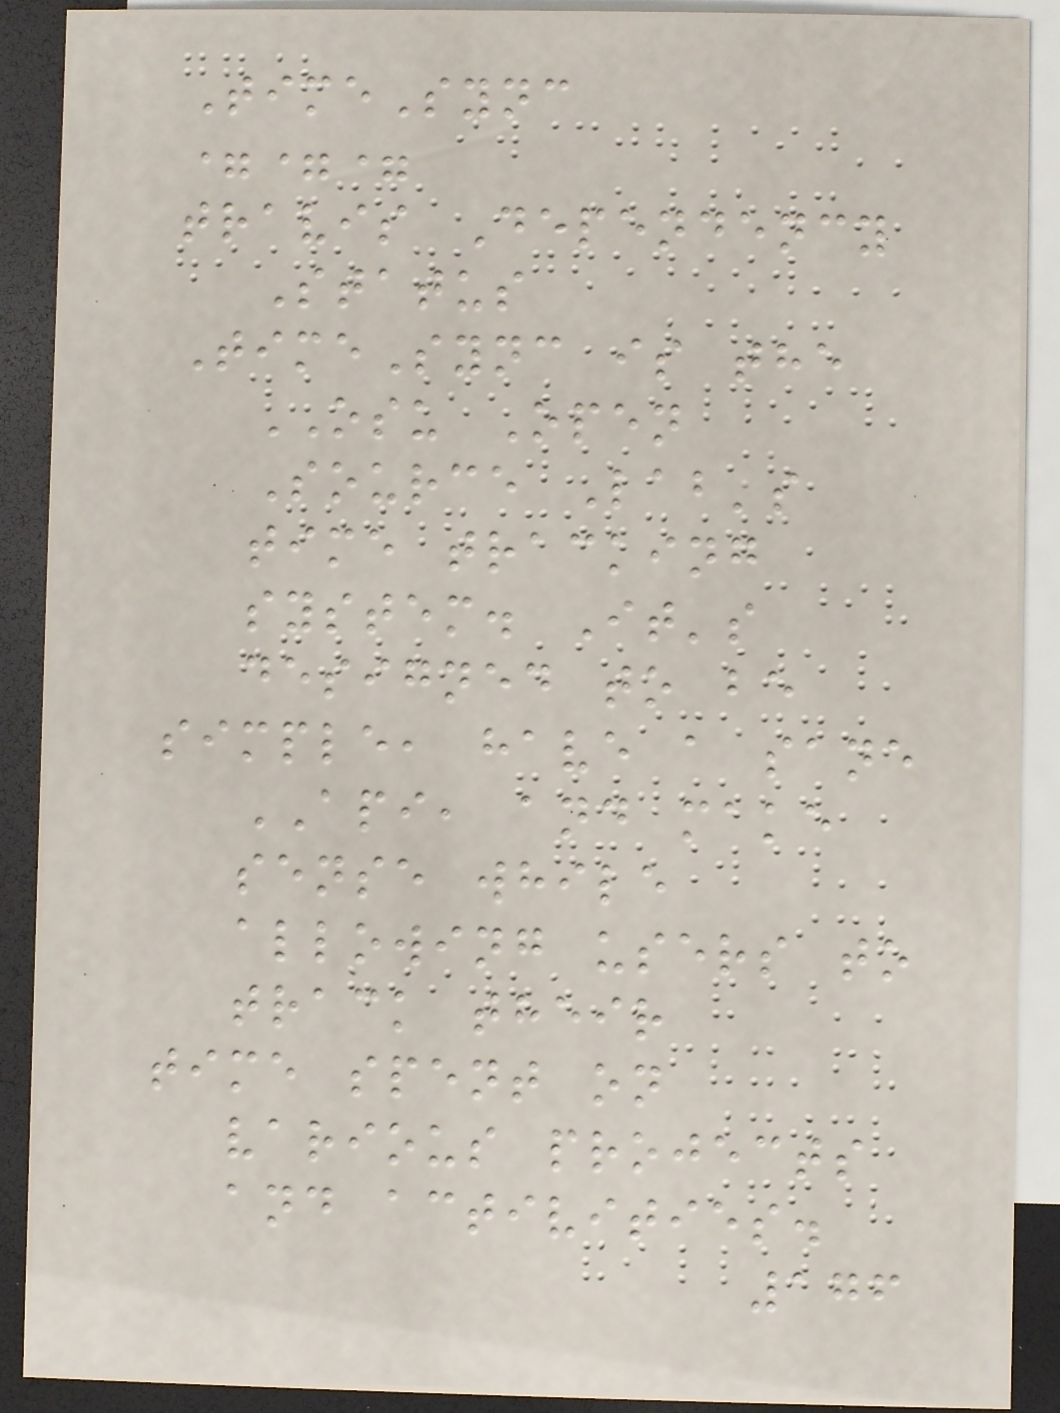TimeSync
===
travis Dependency
Status
TimeSync is the
OSU Open
Source Lab's
time tracking
system. It's
designed to be
simple, have a sane
API, and make
sense while
allowing users to
track their
time spent on
various projects
and activities.
176
